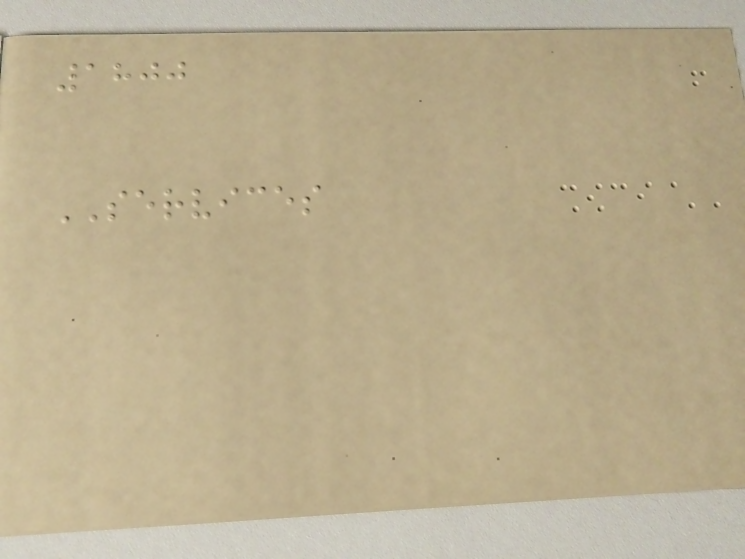1800
SERVICES
